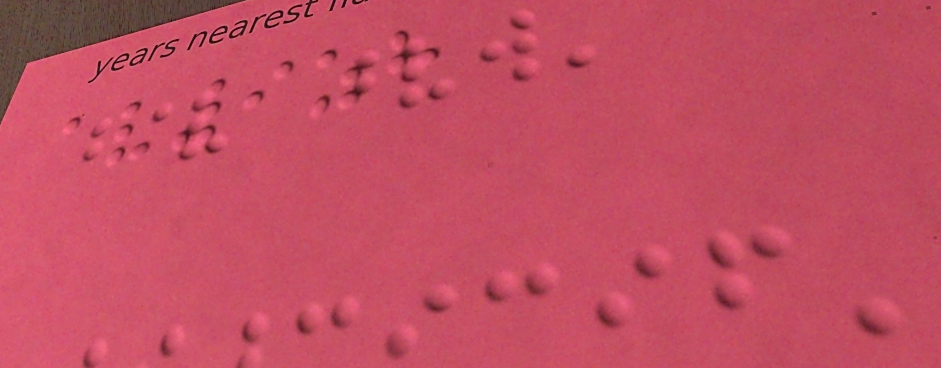av9zh
